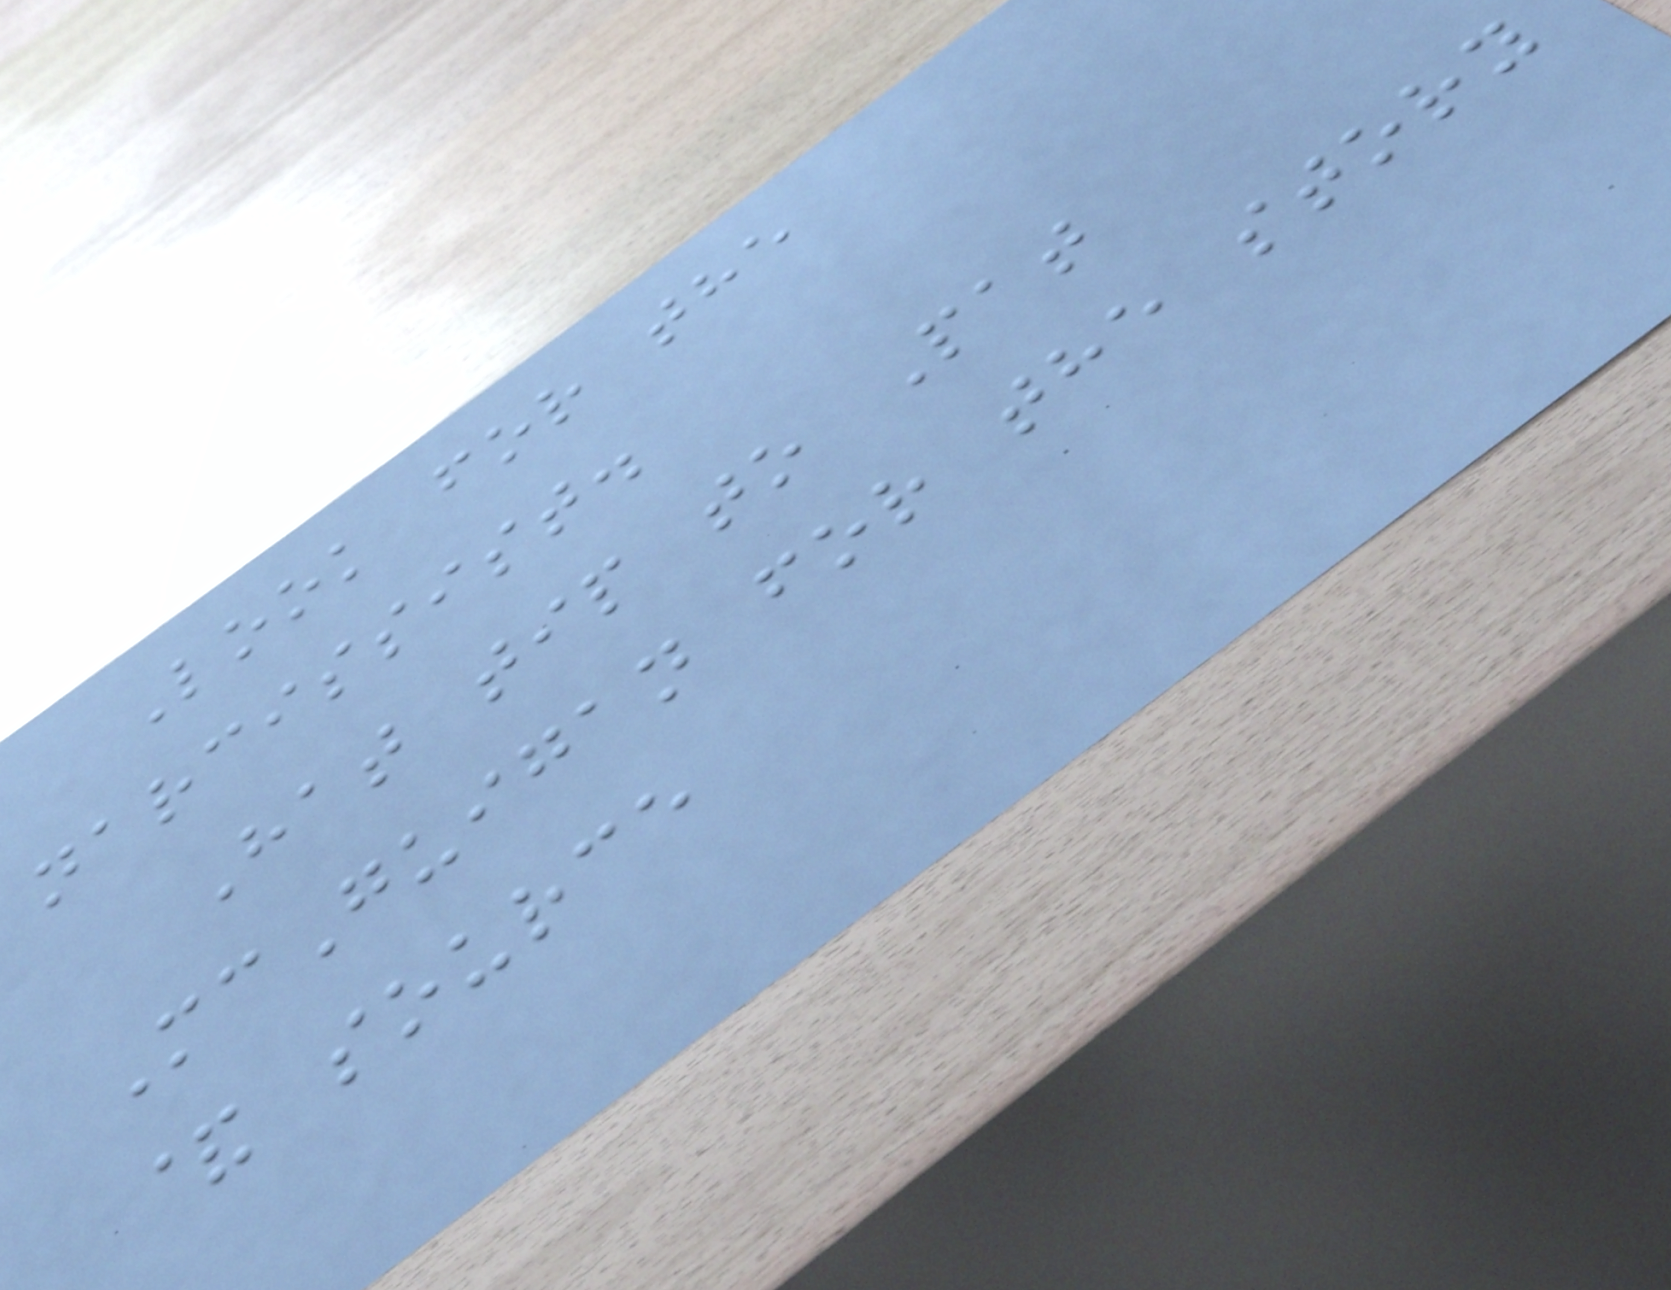Look for the
narcissist.
Hat tip to Pat
McGuigan for the story
& source
